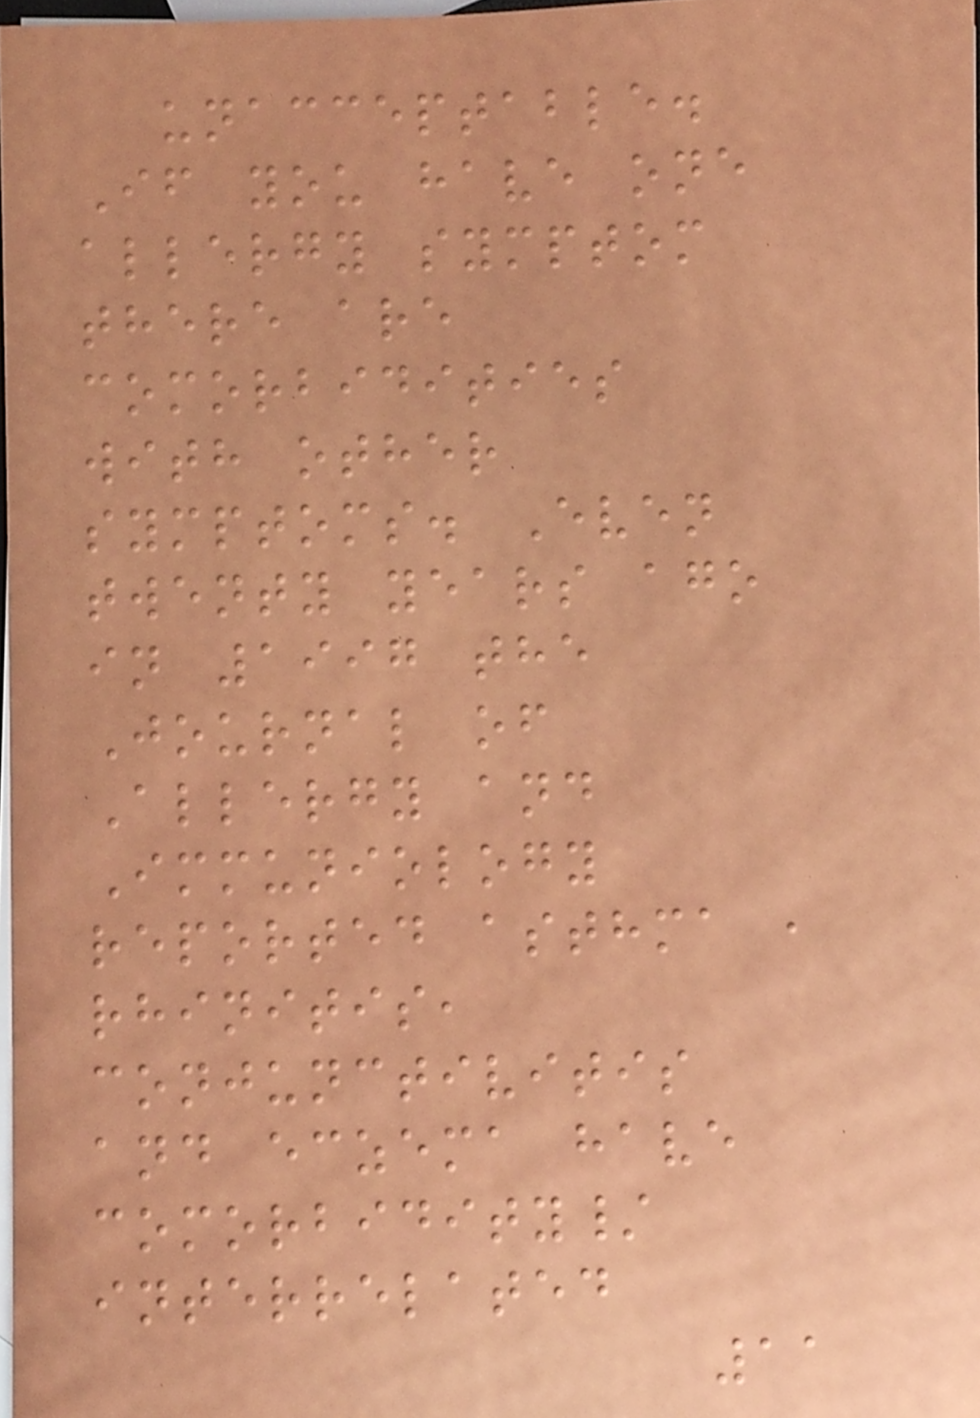unacceptable.
If you have one
allergy symptom
there are
comorbidities
with other
symptoms. Even
twenty years ago
in 1997 the
Journal of
Allergy and
Immuniology
reported asthma ,
rhinitis,
conjunctivitis
and eczema have
comorbidity/
interrelated
11
